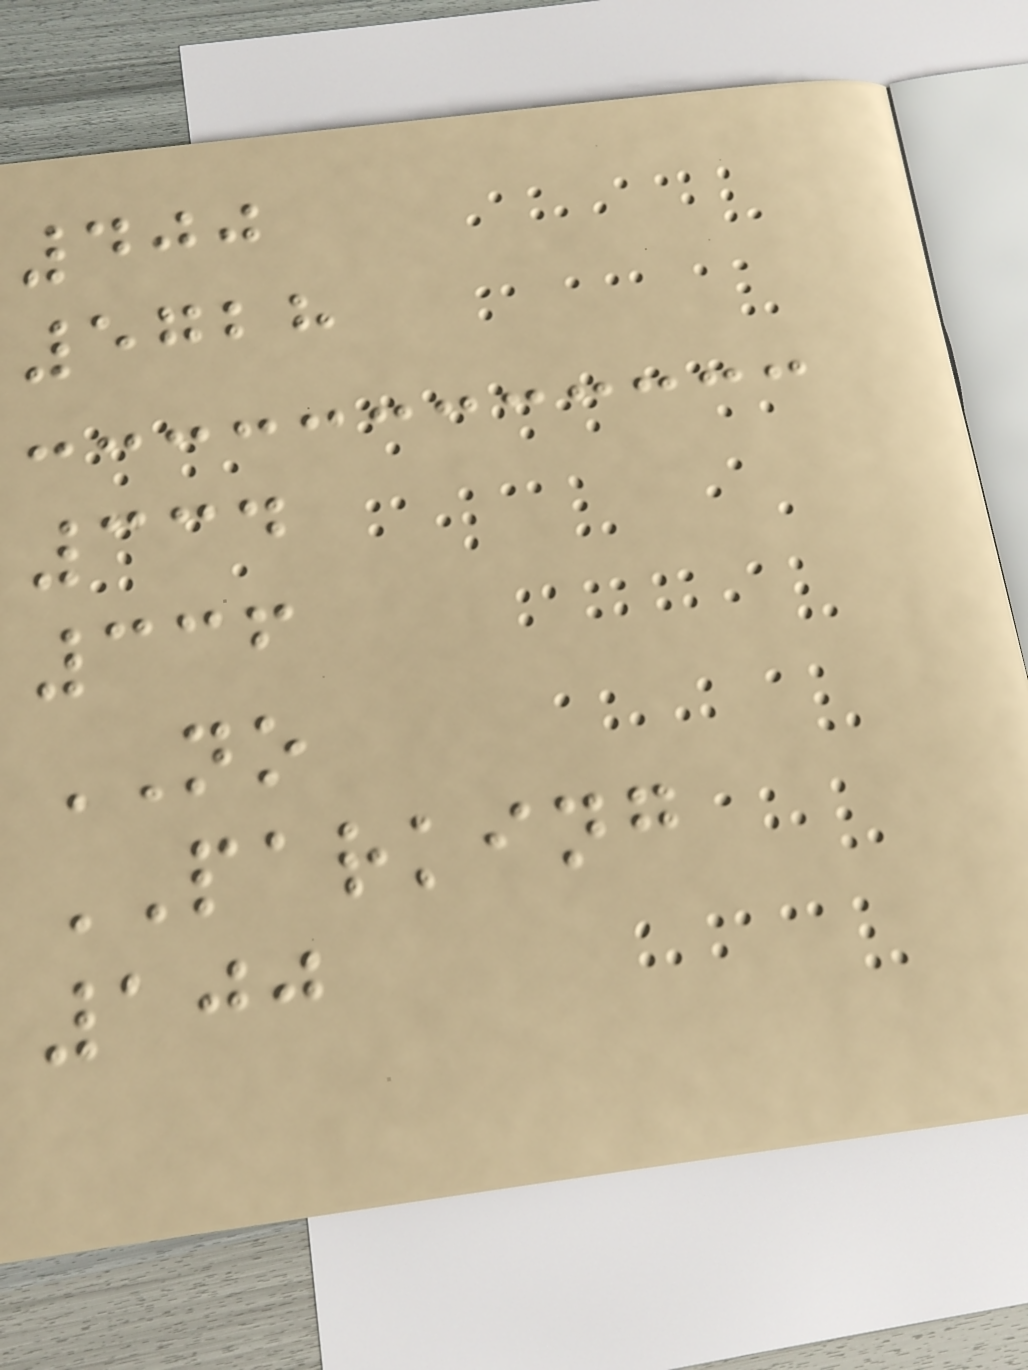400
5728
334
336
NO
PARKING
100
